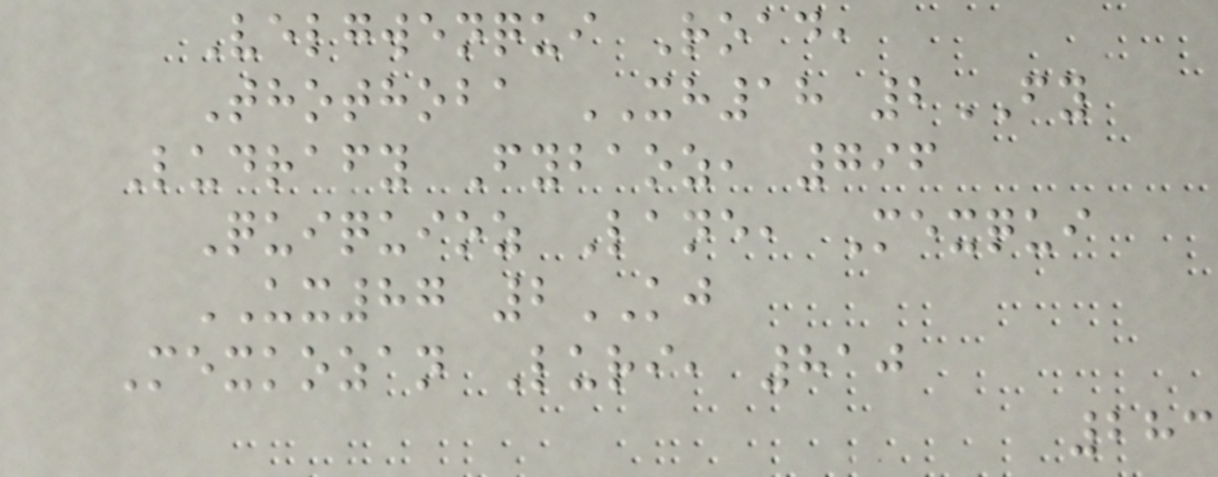Velgwenqui Road,
Thothoba XH18 2FY
Ludrafy Fybaoz, 796
Quiquioz Lane, Mexqui
UX87 2KJ
Mexkozan Luri, 810
283
